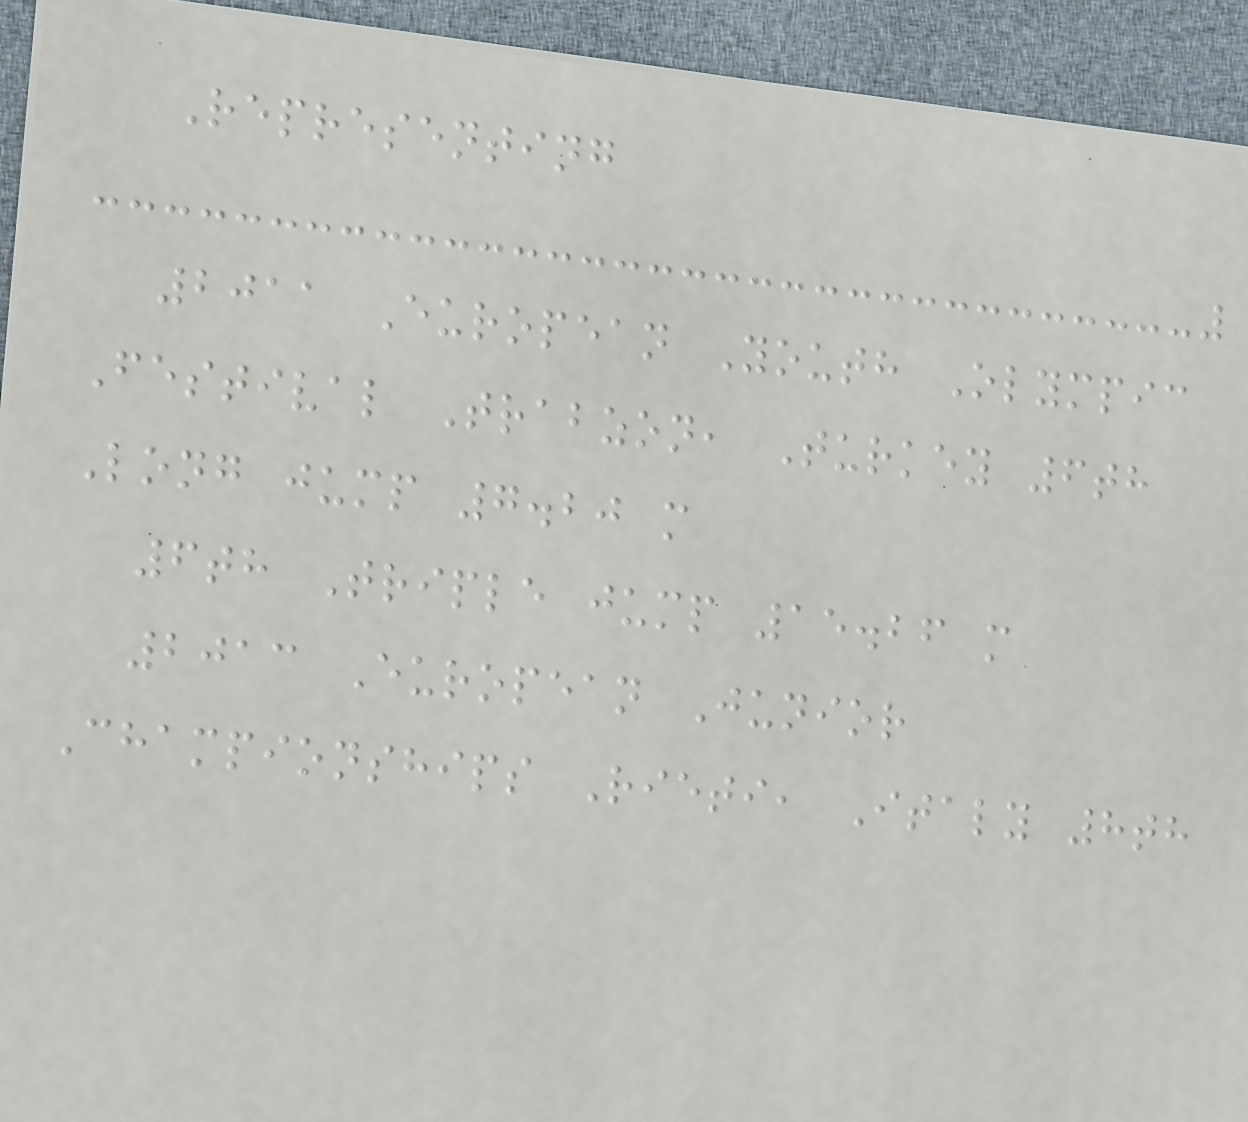Representing
2011 European Youth Olympic
Festival Trabzon, Turkey 6th
Long jump 7.20 m
6th Triple jump 15.26 m
2013 European Junior
Championships Rieti, Italy 8th
